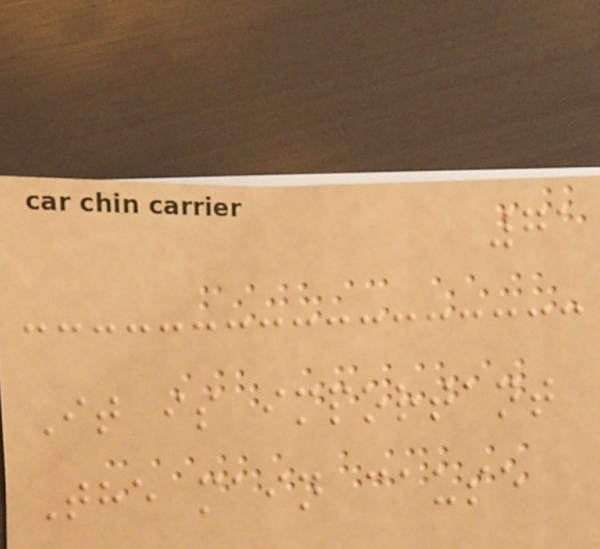71
It is important
The main cause
